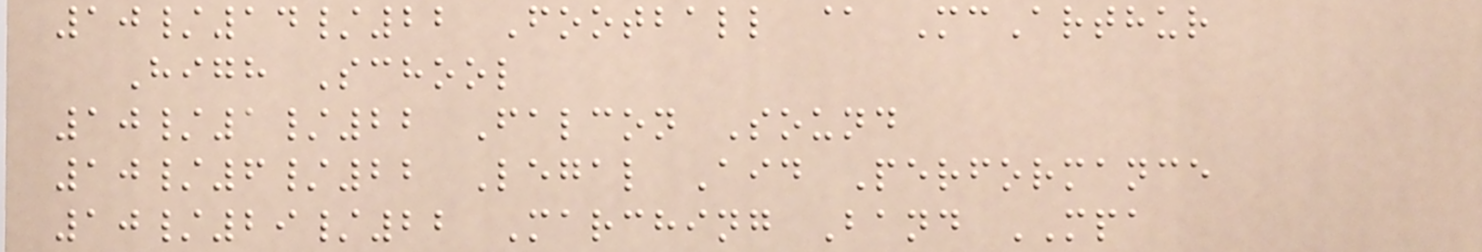10/14/22 Football @ McArthur
High School
10/1/22 Falcon Sound
10/6/22 Legal Aid Performance
10/29/22 Marching Band MPA
